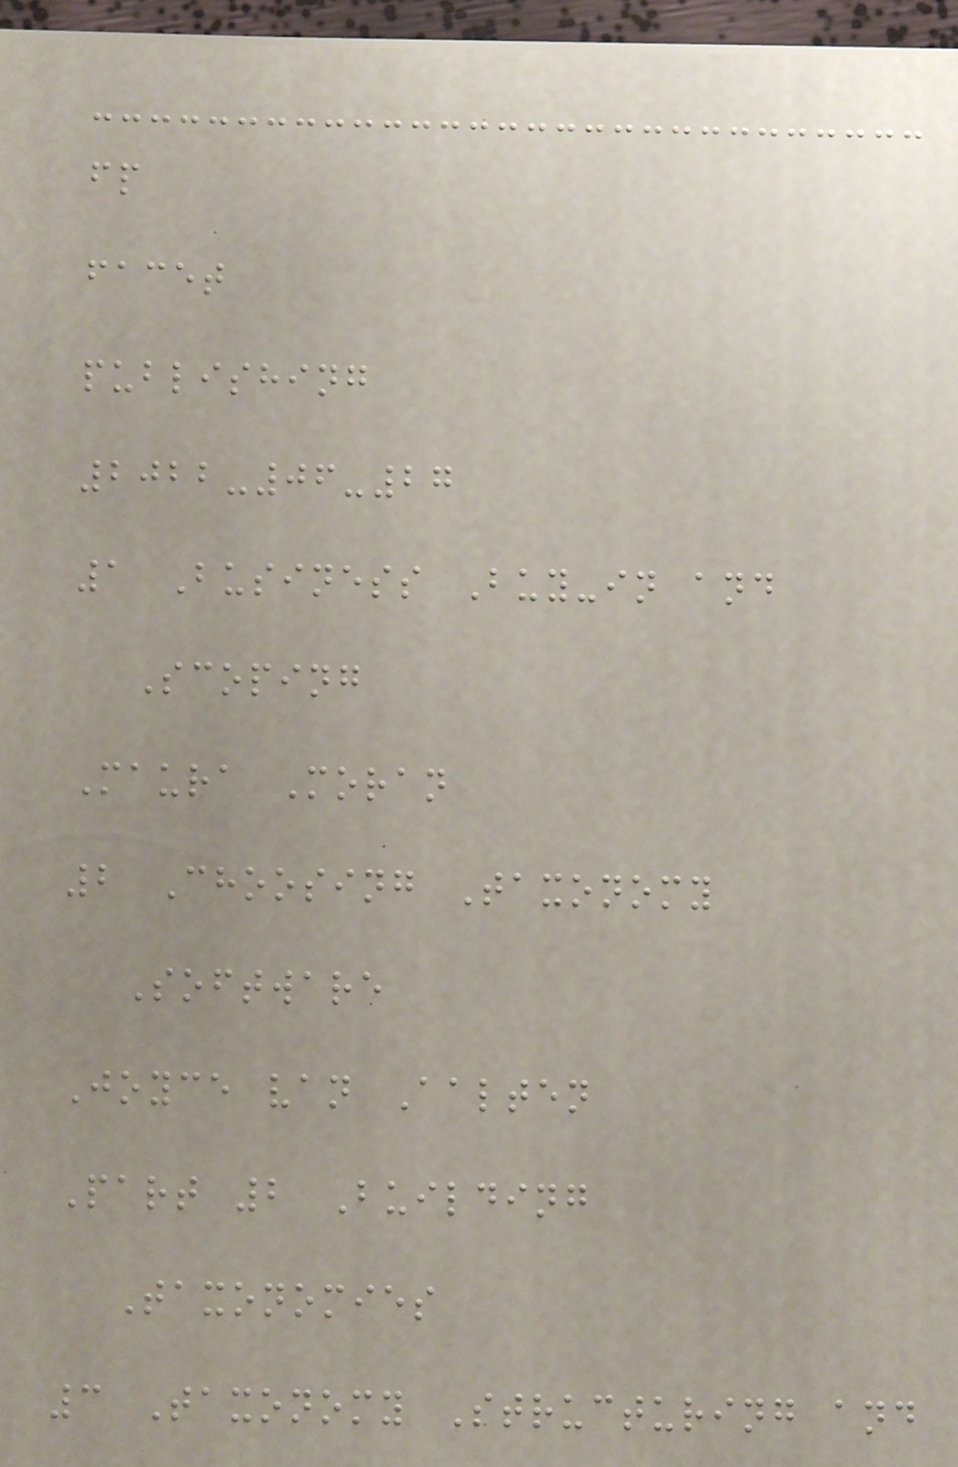fp
facet
publishing
2022-06-27
1 Business Buy-in and
Scoping
Maura Moran
2 Choosing Taxonomy
Software
Joyce van Aalten
Part 2 Building
Taxonomies
3 Taxonomy Structuring and
